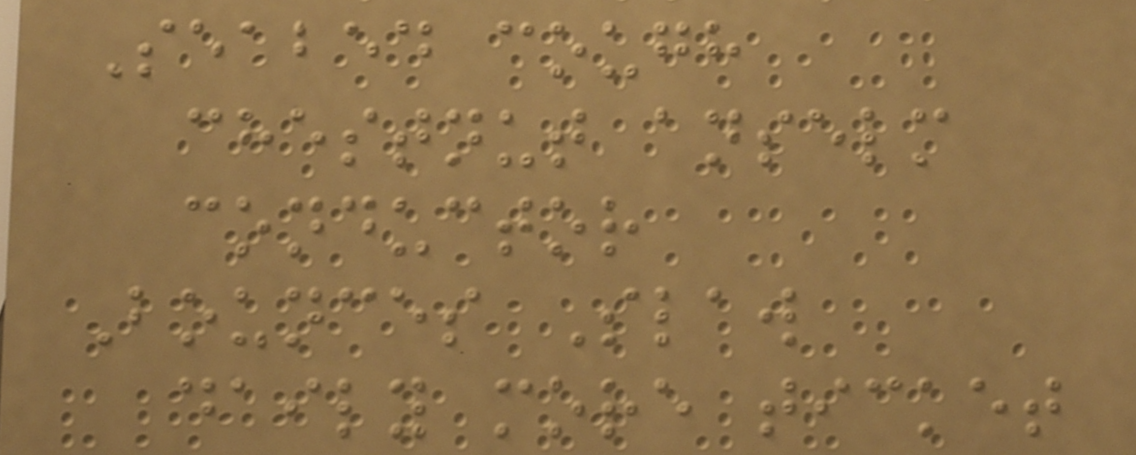Seabed cough
chestnut anselm
conductor
Bounces Slaw
daily more ticket
